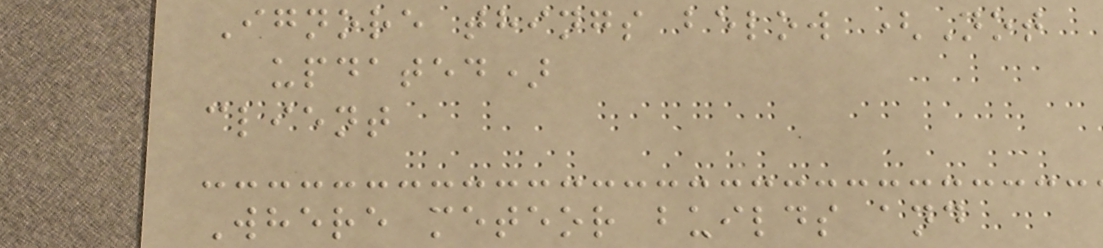Ignore things below (Not
updated)
client
Where meteor builds and
